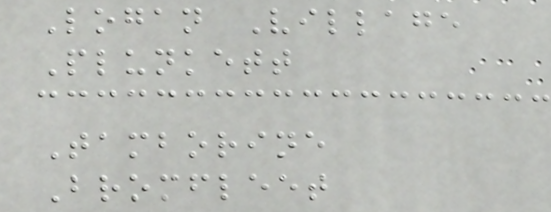Logan Village
Plunkett
Tamborine
Bromfleet
